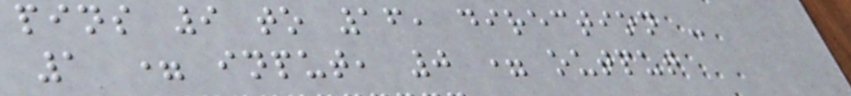pins 9 to 16, direction -
1 = input, 0 = output
